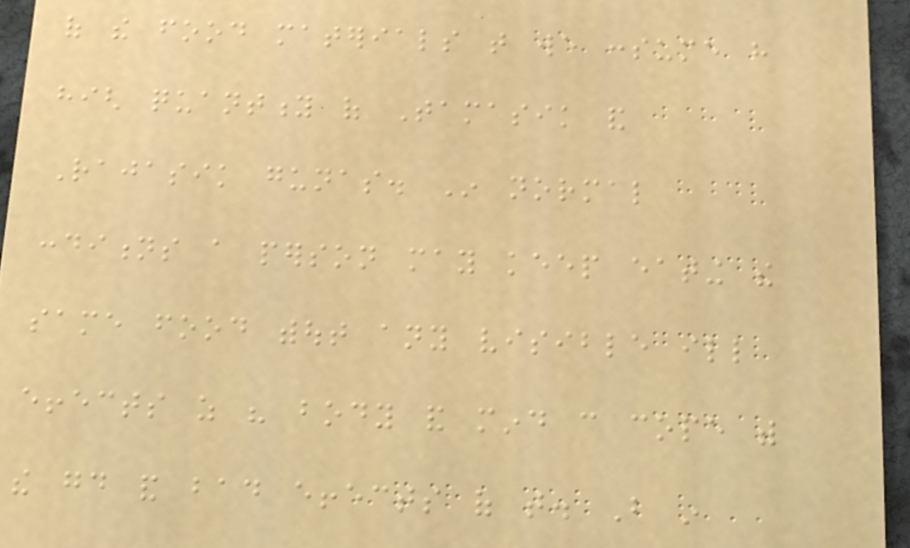of the food materials that we consume have
high quantity of Tamasik and
Rajasik gunas. In normal
conditions a person may keep eating the
same food without any visible ill
effects as his body and mind can cope with
the good and bad effects of that. But in
